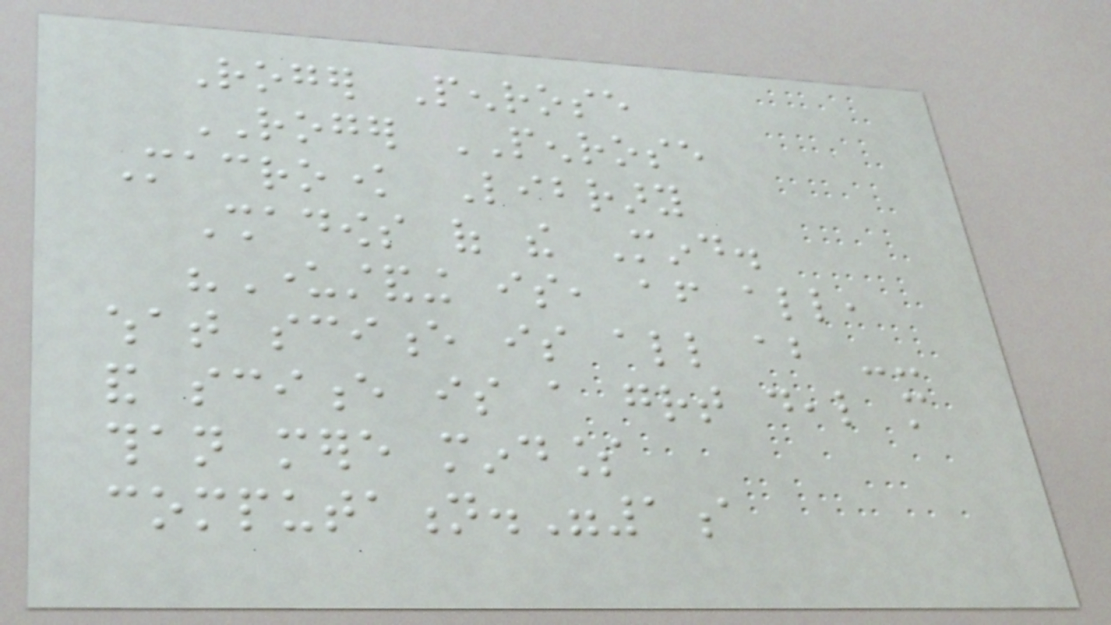Roger Penrose
ROGER PENROSE
Macroknow Library
Shadows of the Mind.
"Understanding is, after all,
what science is all about --
and science is a great deal more
than mere mindless
computation."1a
